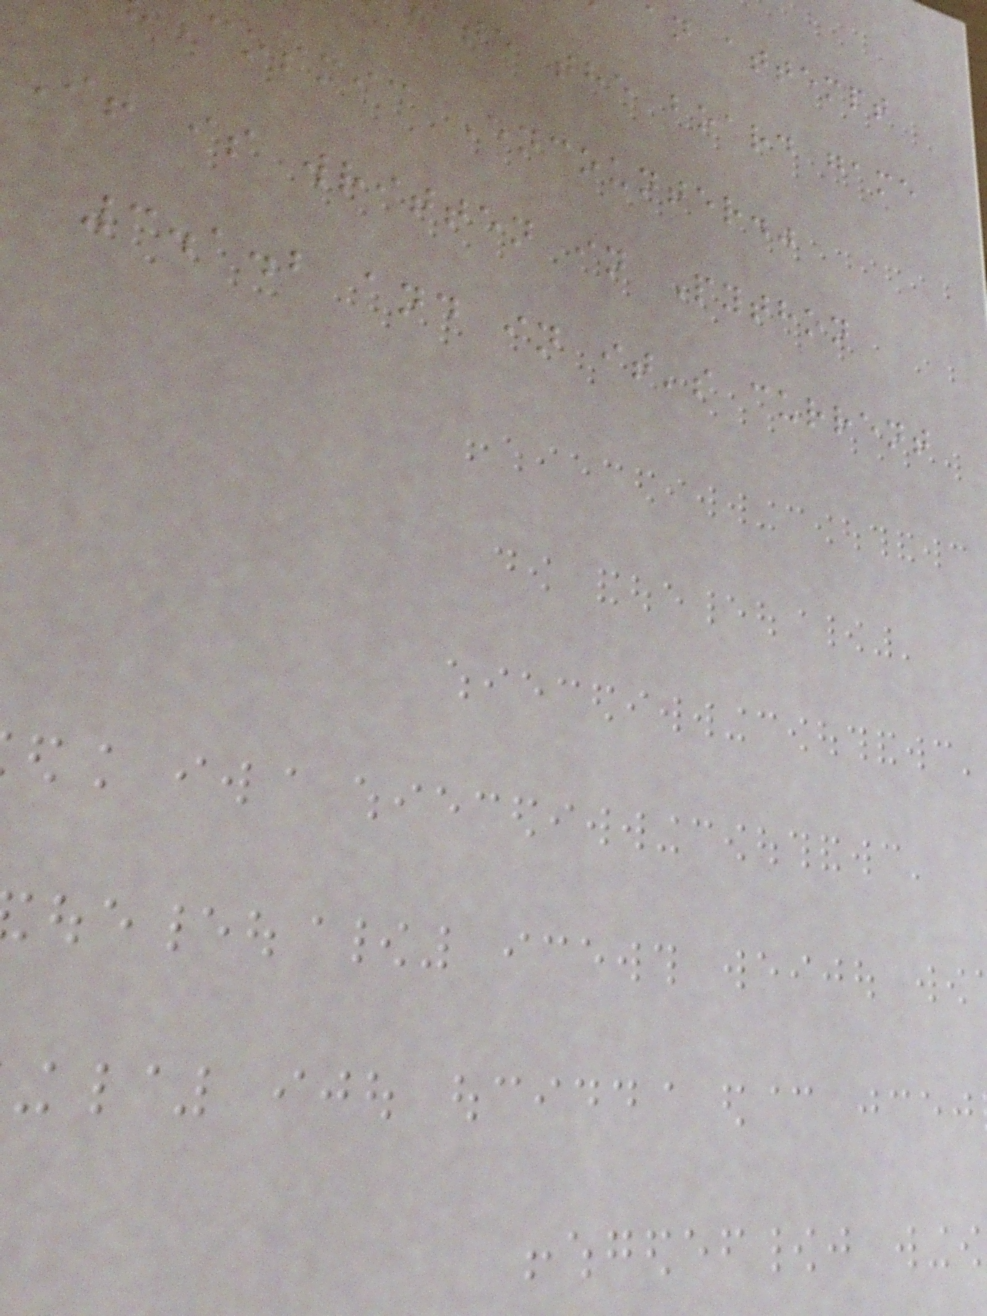an attempt
ate the board game
cosmic Encounter."
It is written in Python
3.1.2 and in it's current
